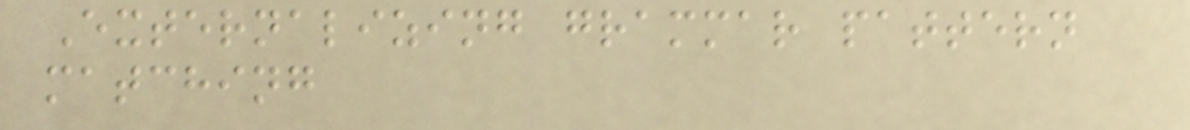Externalizing grammar pattern
matching
